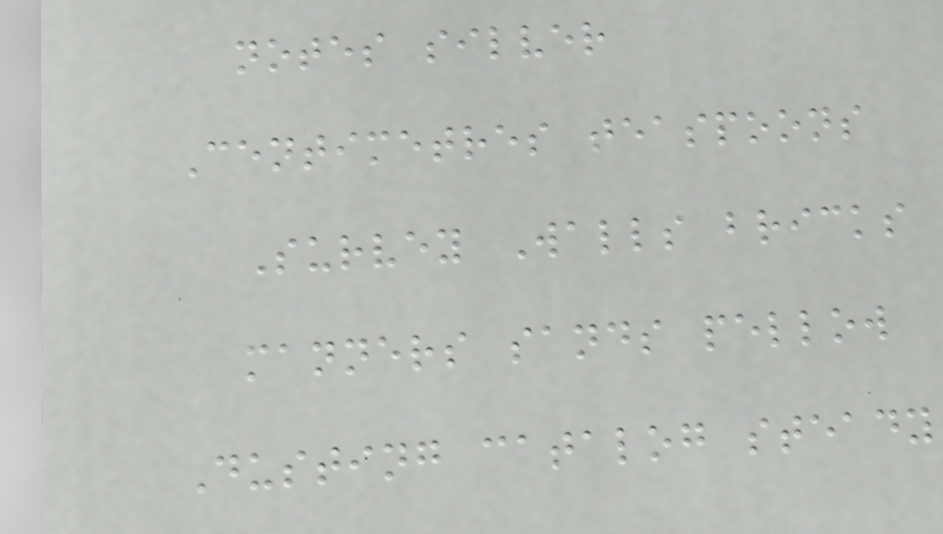notes silver
Centimetres teaspoons
Survey Walls bricks
manners sands pellow
Dusting catalog steady
